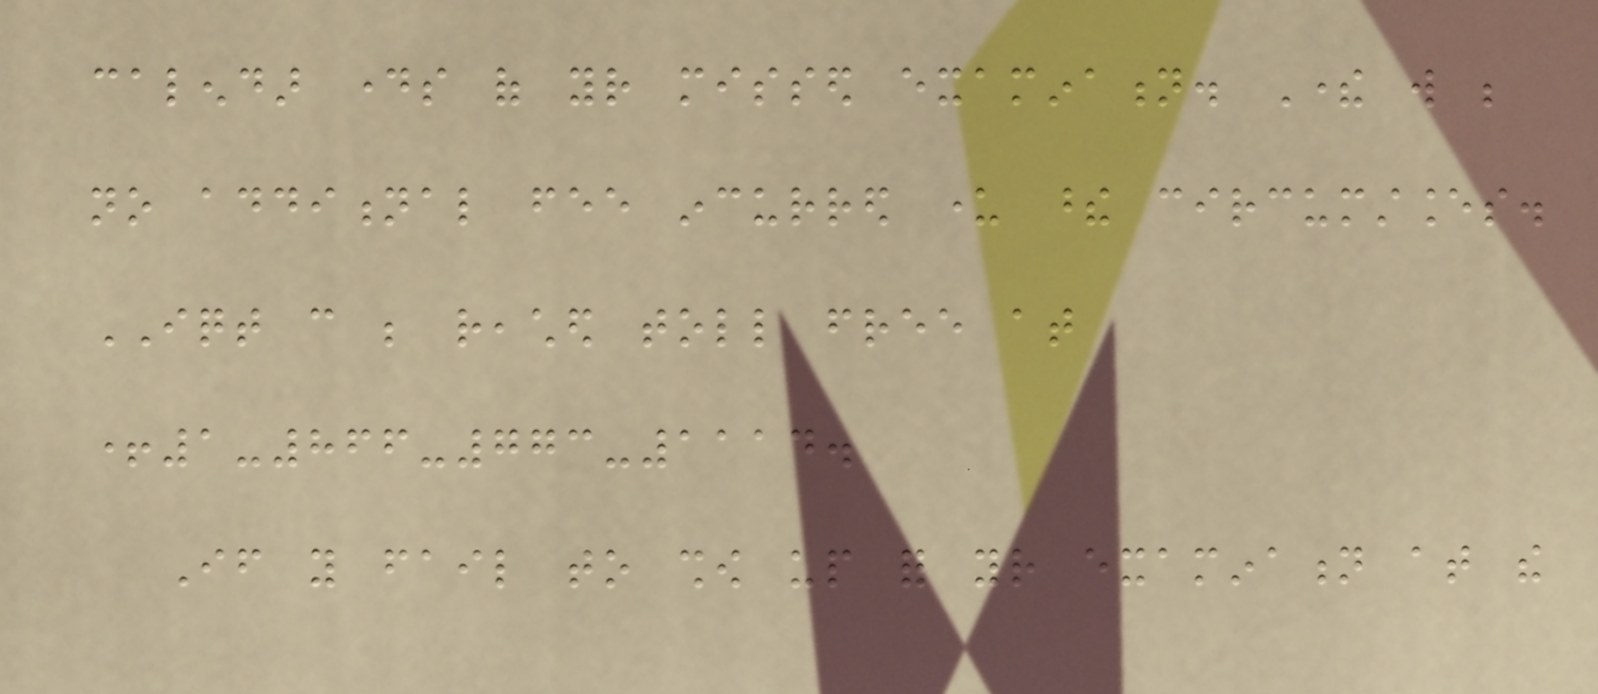calendar days of your missed examination. There will be
no additional fee incurred under these circumstances.
IQT can be reached toll free at
+1-866-773-1114.
If you fail to show up for your examination at the
